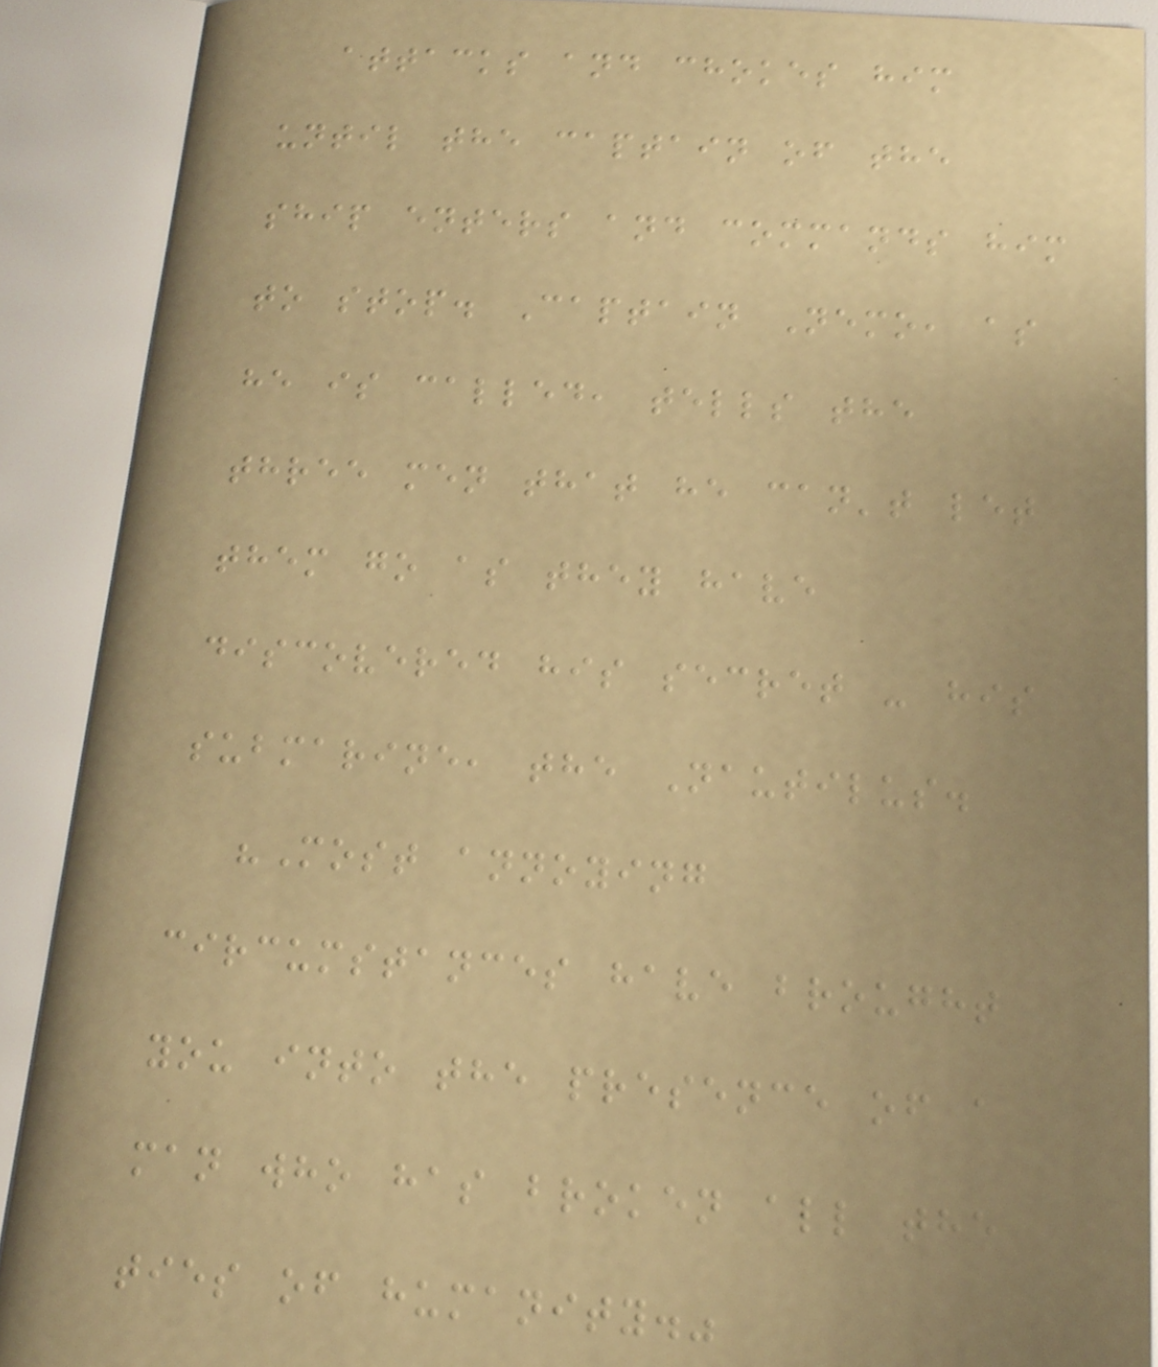attacks and chokes him
until the captain of the
ship enters and commands him
to stop. Captain Nemo, as
he is called, tells the
three men that he can't let
them go as they have
discovered his secret - his
submarine, the Nautilus.
"Most annoying
circumstances have brought
you into the presence of a
man who has broken all the
ties of humanity."
